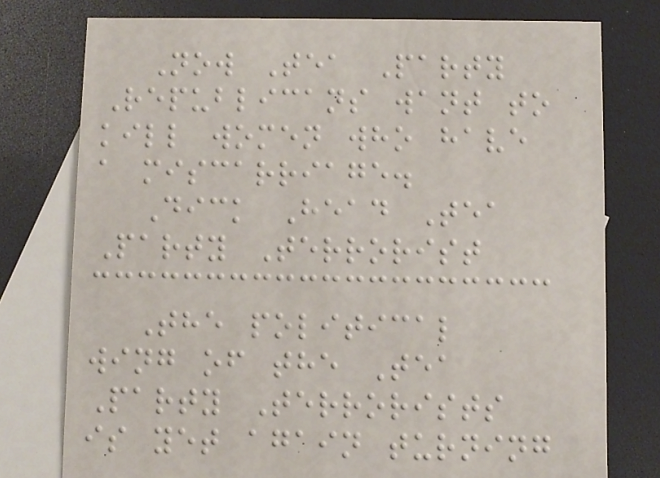Now Tea Party
Republicans want to
kill women who have
a miscarriage.
Dick Head Tea
Party Terrorist
The political
wing of the Tea
Party Terrorists
is yet again turning
